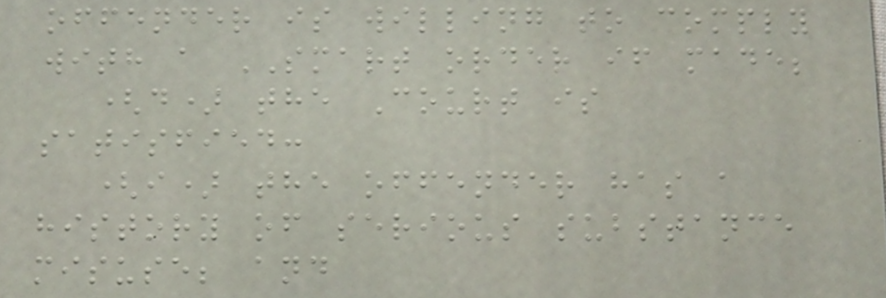offender is willing to comply
with a SMART order if made;
(d) the Court is
satisfied:
(i) the offender has a
history of serious substance
misuse; and
